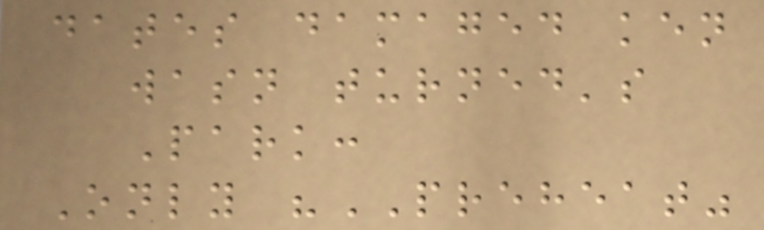dates damaged ken
wasn turned's
Park:
Only "PREHEAT"
